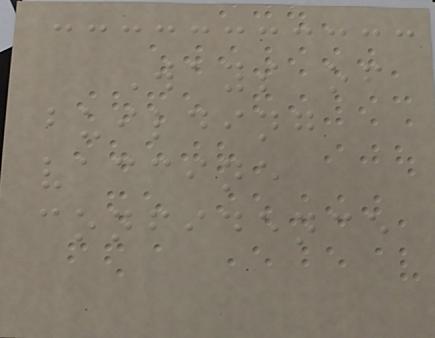Ways of
building
vaccine
confidence
